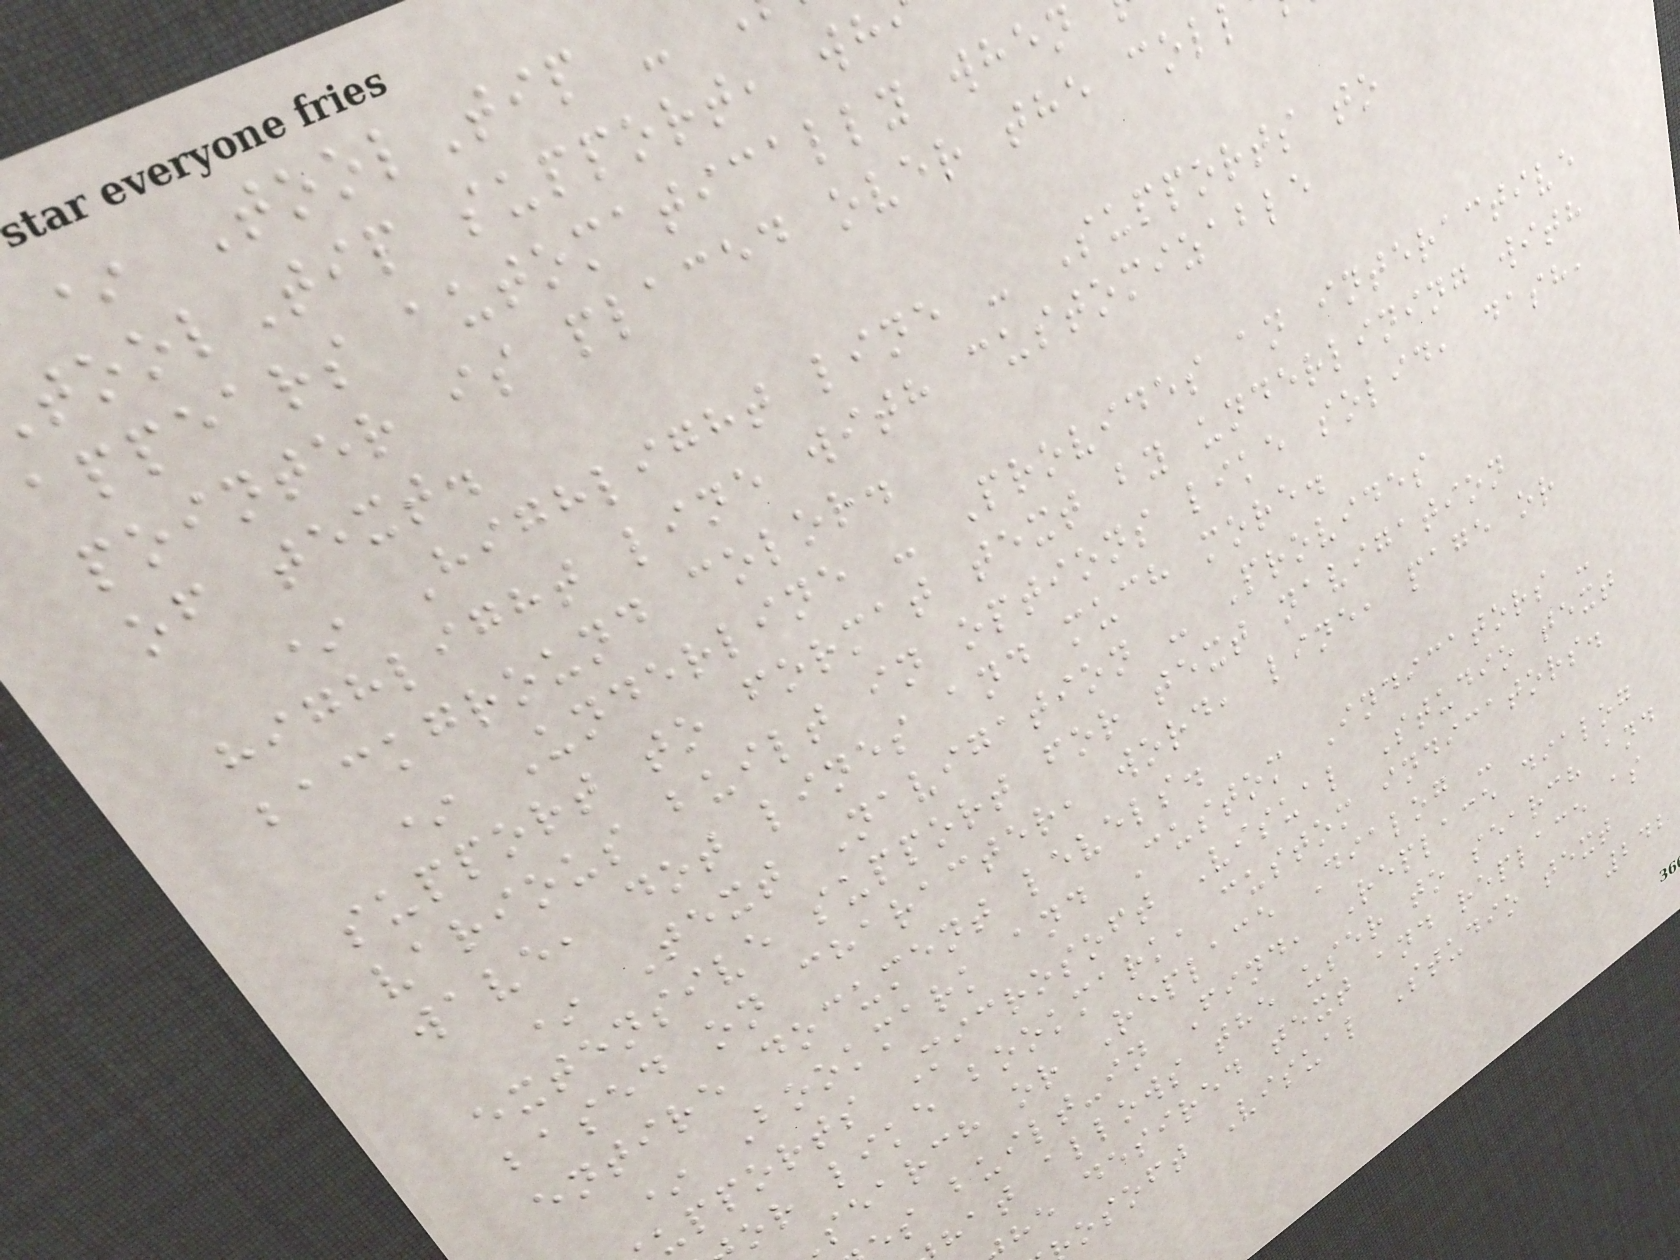* ToolTip -
oolTip support, wh
appears automatically when
pointer is placed over the col
of text.
* Highlight line - Supports to
highlight line with customizable
background color.
* Underline - Provides an interactive
support to format text by underlining with
various built in options like solid, dash,
wave, dot lines and much more.
* Text Navigation - Provides
extensive support for text navigation
based on character, word, line, page or
entire document levels.
* Bookmark and Custom Indicators -
upports Microsoft Visual Studio text
or like bookmark, custom indicators.
search or Replace Dialog -
s built-in Find, Replace dialog
hat allows the user to search and
he desired text and replace as
osoft Visual Studio text
242
